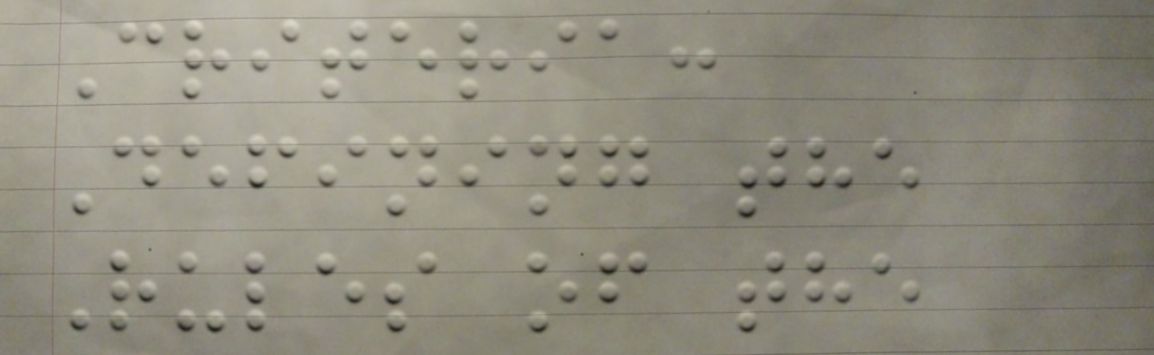Criteria:
Defining the
Rules of the
